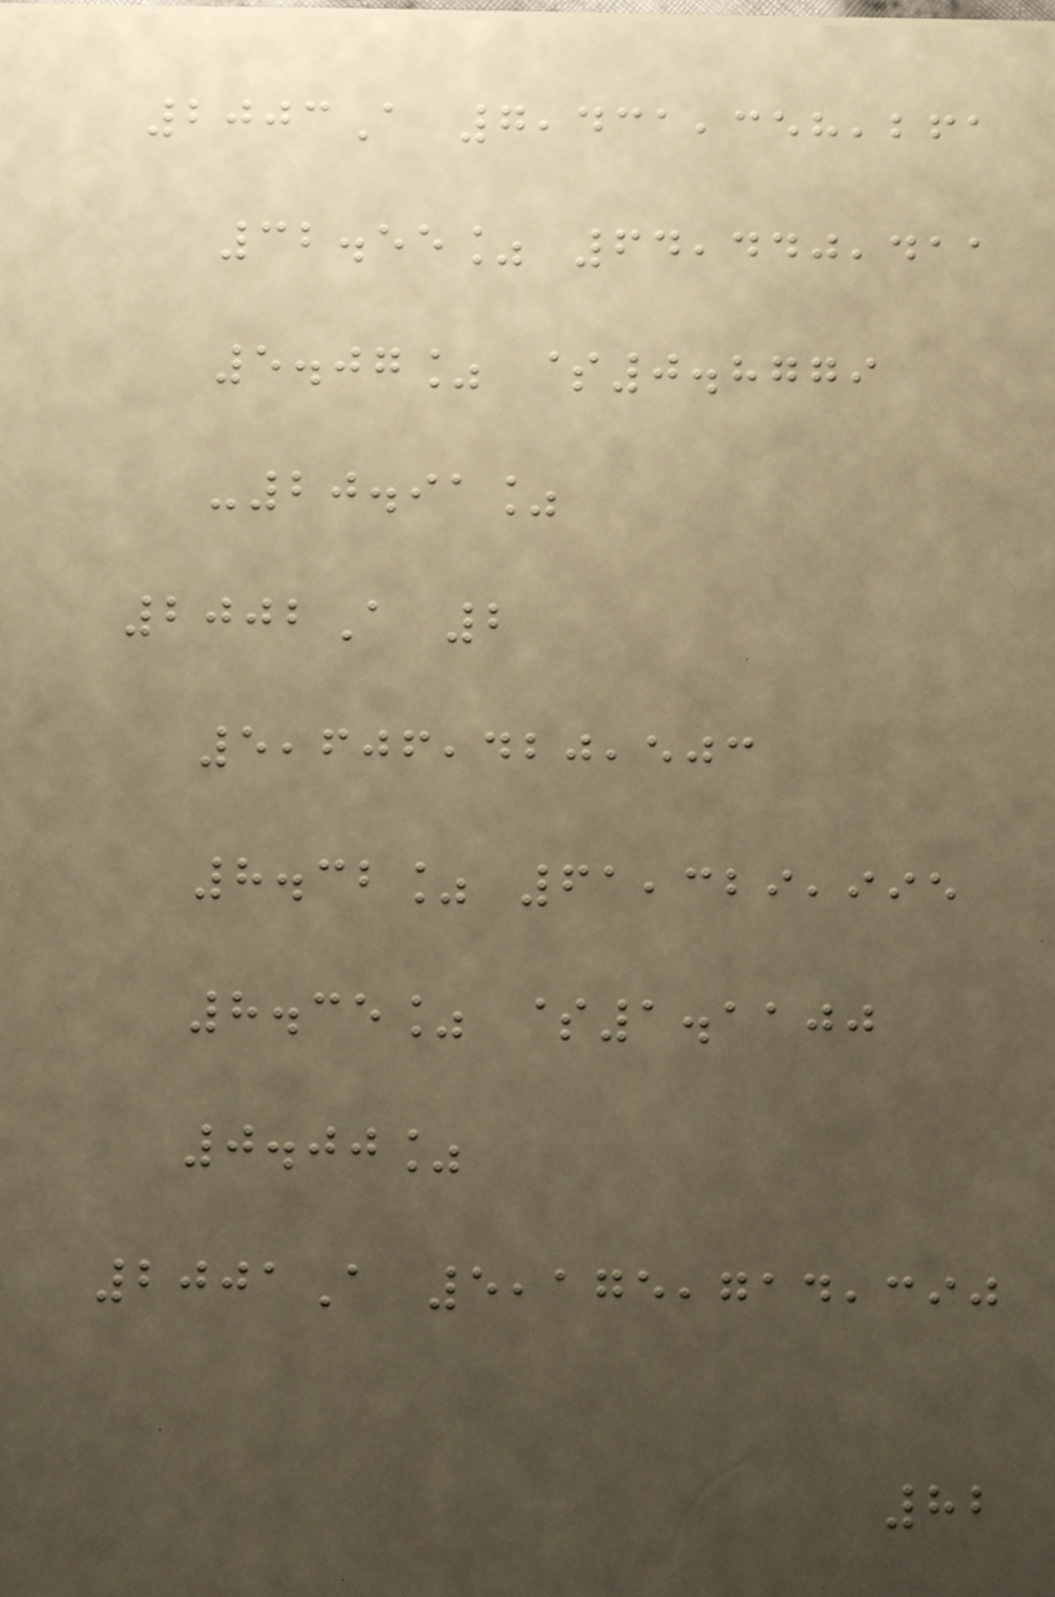2003A 7,431,358,261
32.55% 64,440,411
5.07% $0.8779
-20.91%
2002A 2
5,606,420,503
8.32% 61,329,995
8.35% $1.1100
0.00%
2001A 5,175,714,390
82
